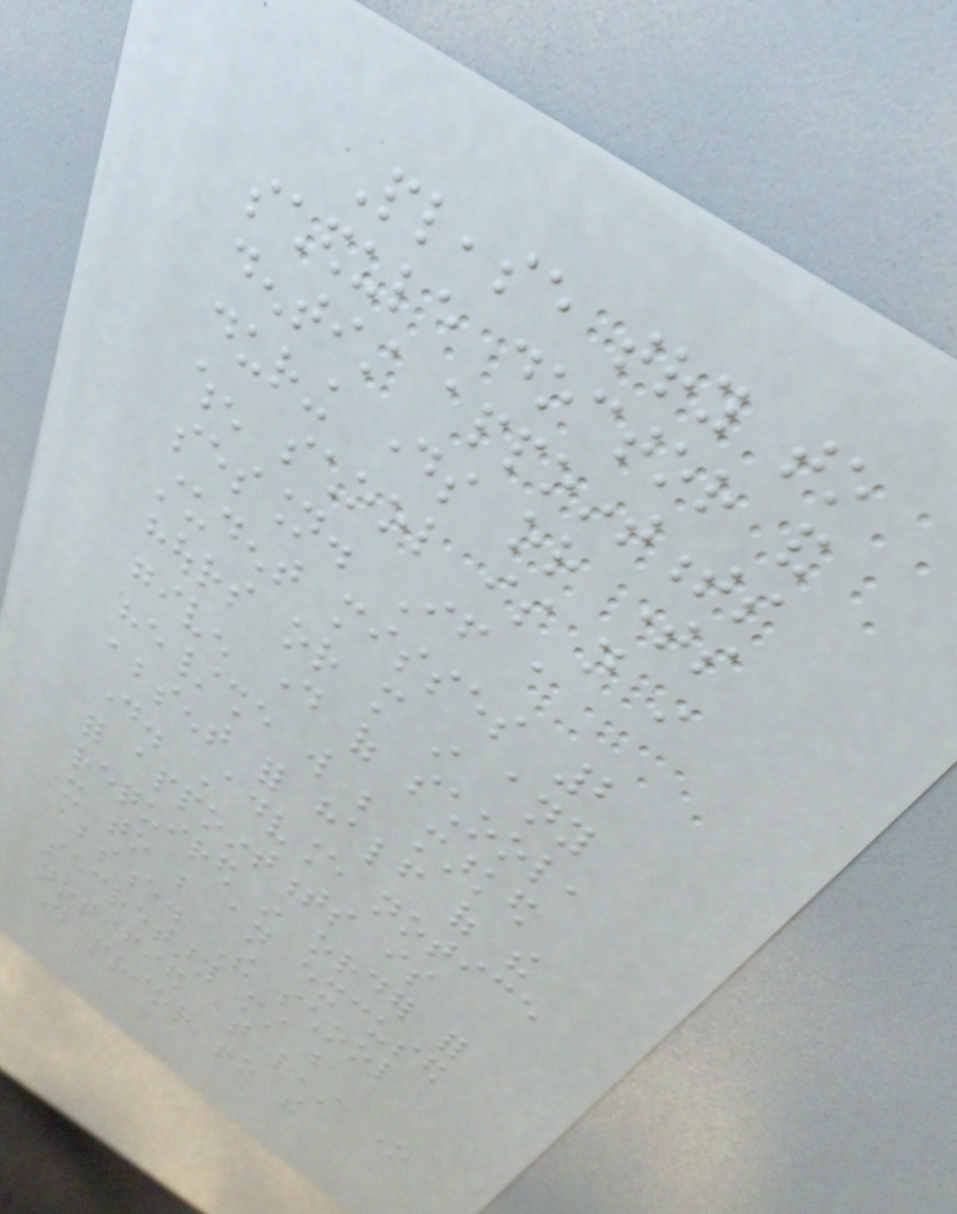Please try to
schedule doctor and
dentist appointments
during days or times
when school is not in
session. If a
student misses 2
hours or more in any
given day of school,
he/she will be marked
absent for half of the
day. Advance notice
for appointments is
required in order for
it to be an excused
absence. The school
secretary must be
notified at least one
day prior to the
